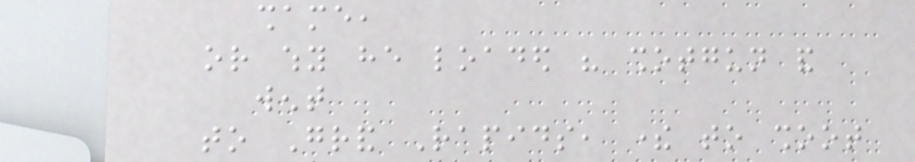shame,
or why he loaded his shotgun and
went
to Grand Rapids, there to shoot
